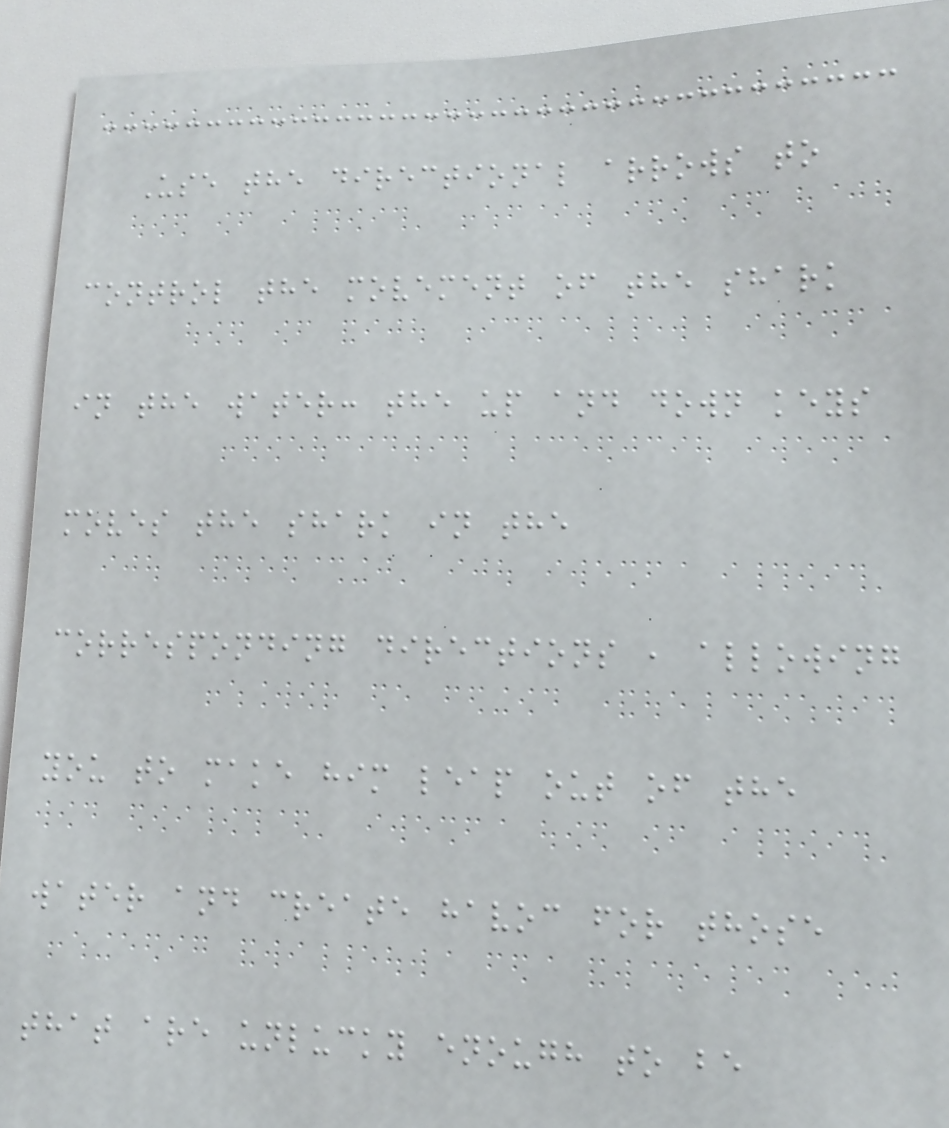Use the directional arrows to
control the movement of the shark
in the water: the up and down keys
moves the shark in the
corresponding directions , allowing
you to make him leap out of the
water and create havoc for those
that are unlucky enough to be
